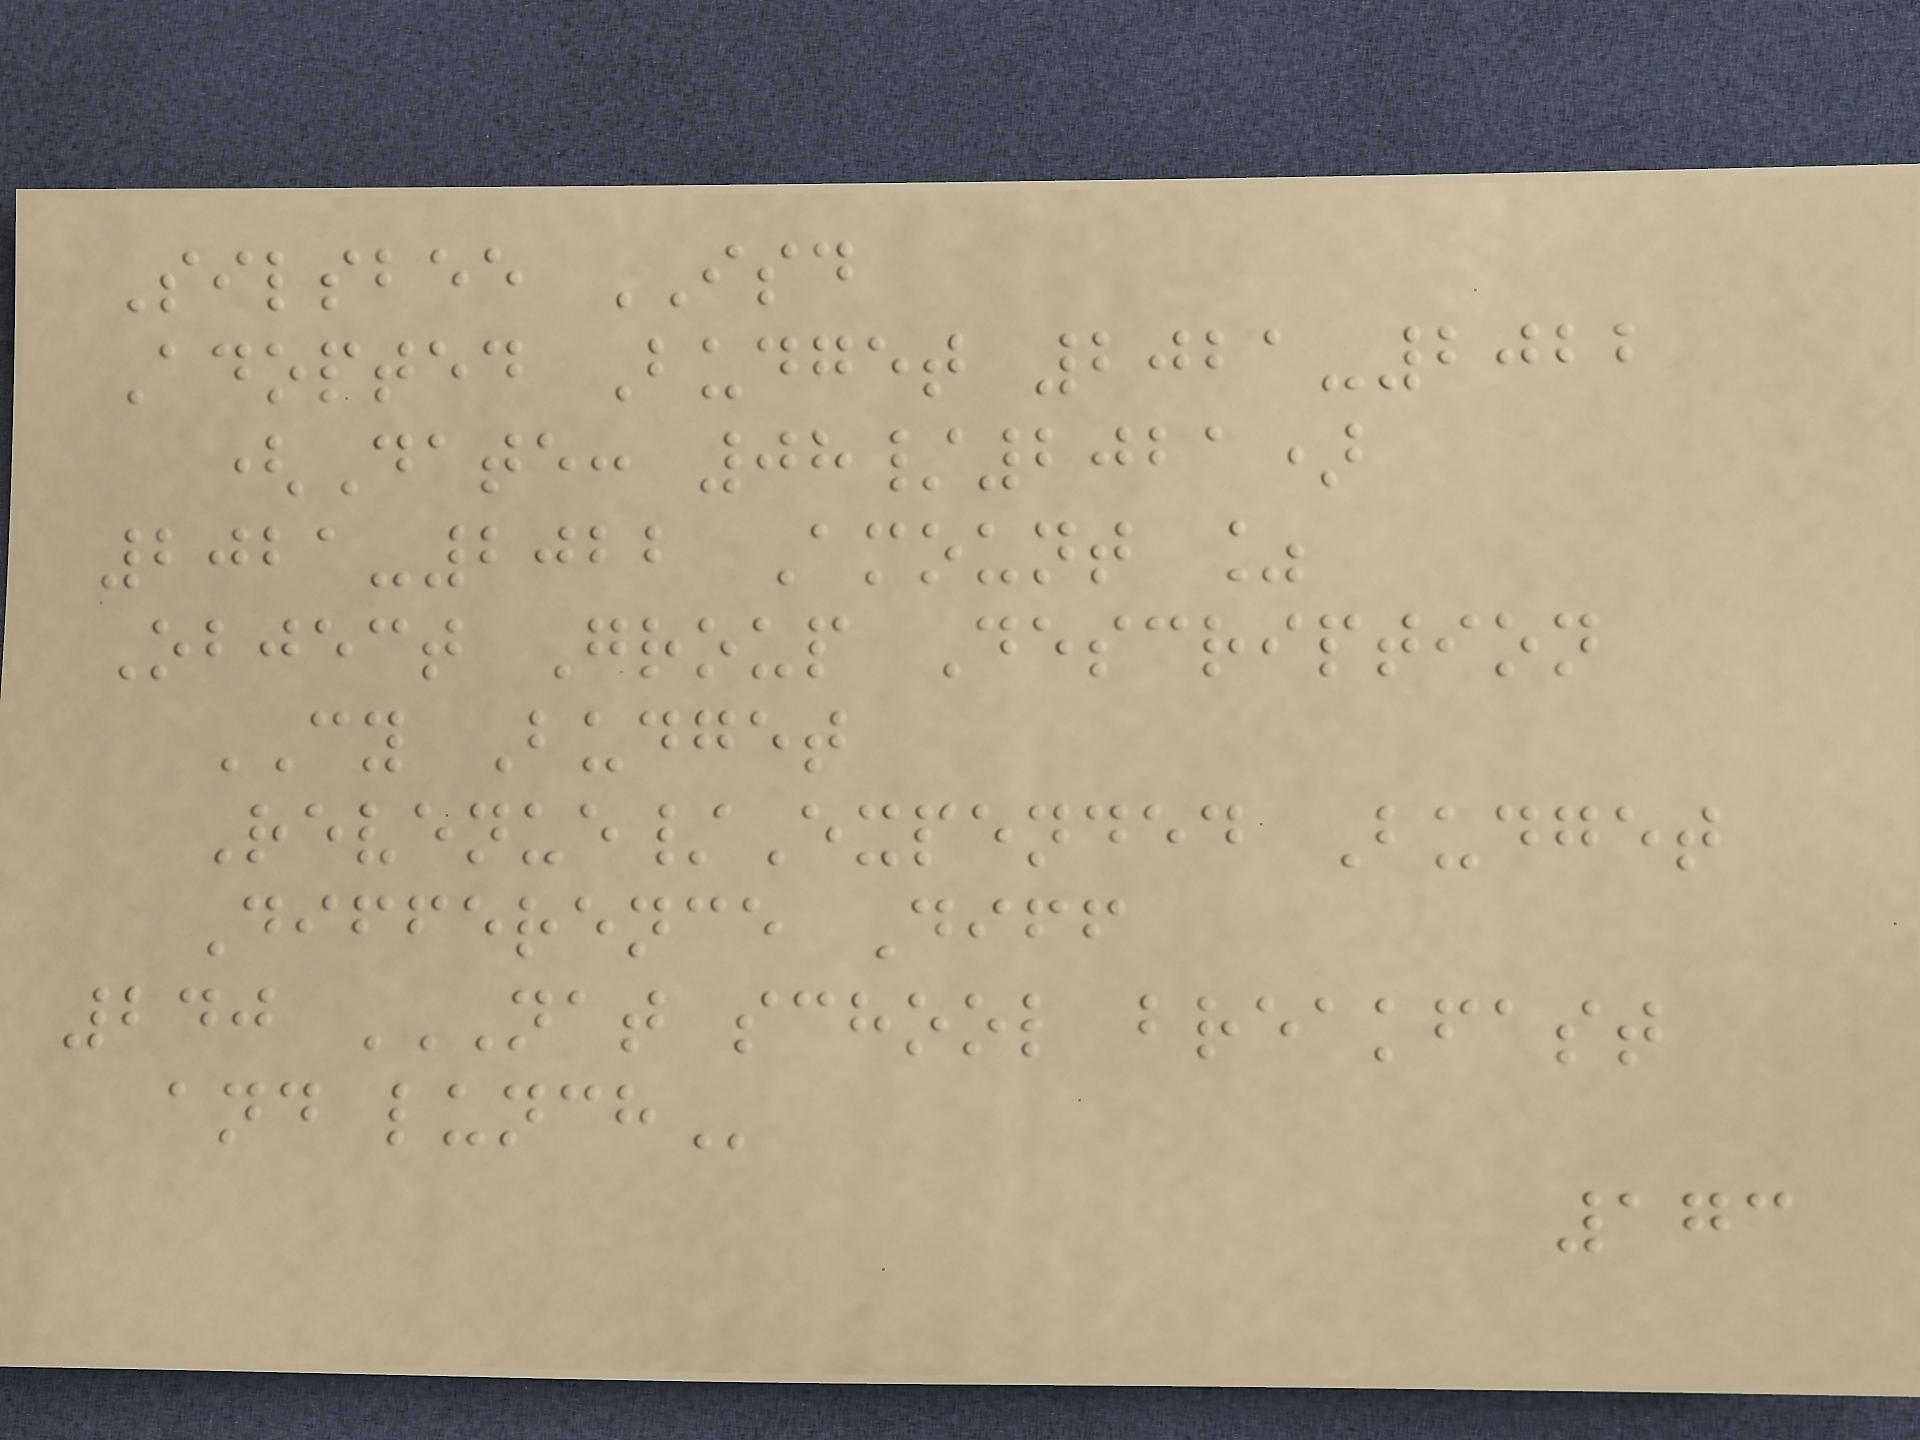Silsbee ISD
Adopted Budget 2021-2022
(Date: 08/2021)
2021-2022 Amount %
Object Group Description
CY Budget
Revenue/Expended Budget
Difference Diff
240 NAT SCHOOL BREAKFAST
AND LUNCH
173
